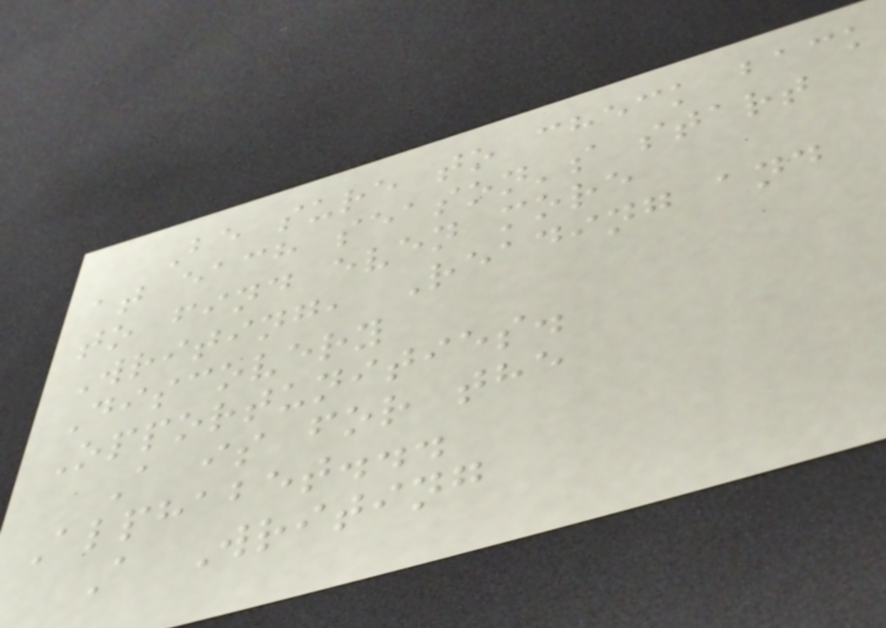Be sure to check back
at each season's start
to find even more
Writing, Reading and
Discovery
Opportunities.
A is for the
Alphabet...
A Writing
